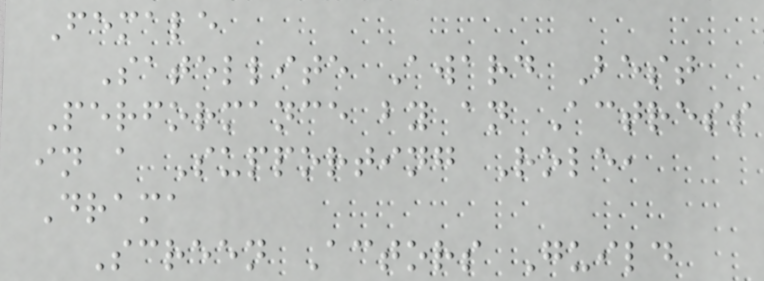Female
Satellite Award Best
Performance by an Actress
in a Supporting Role,
Drama
Screen Actors Guild
